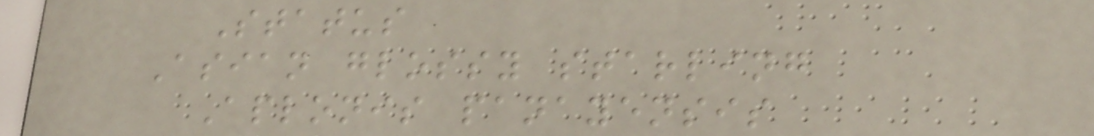Status
Asian glossy starling
Aplonis panayensis
